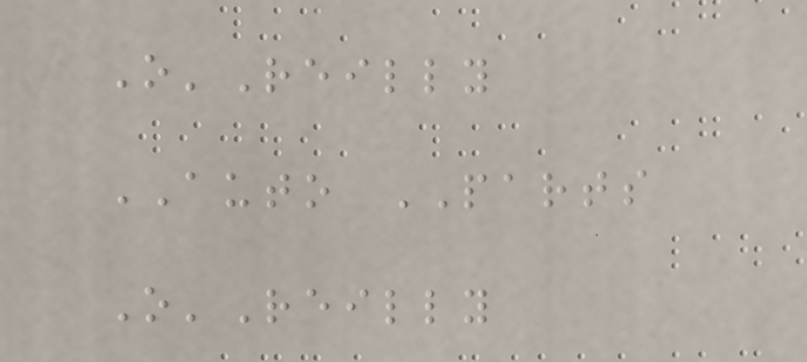O'Reilly
AUTO PARTS
O'Reilly
